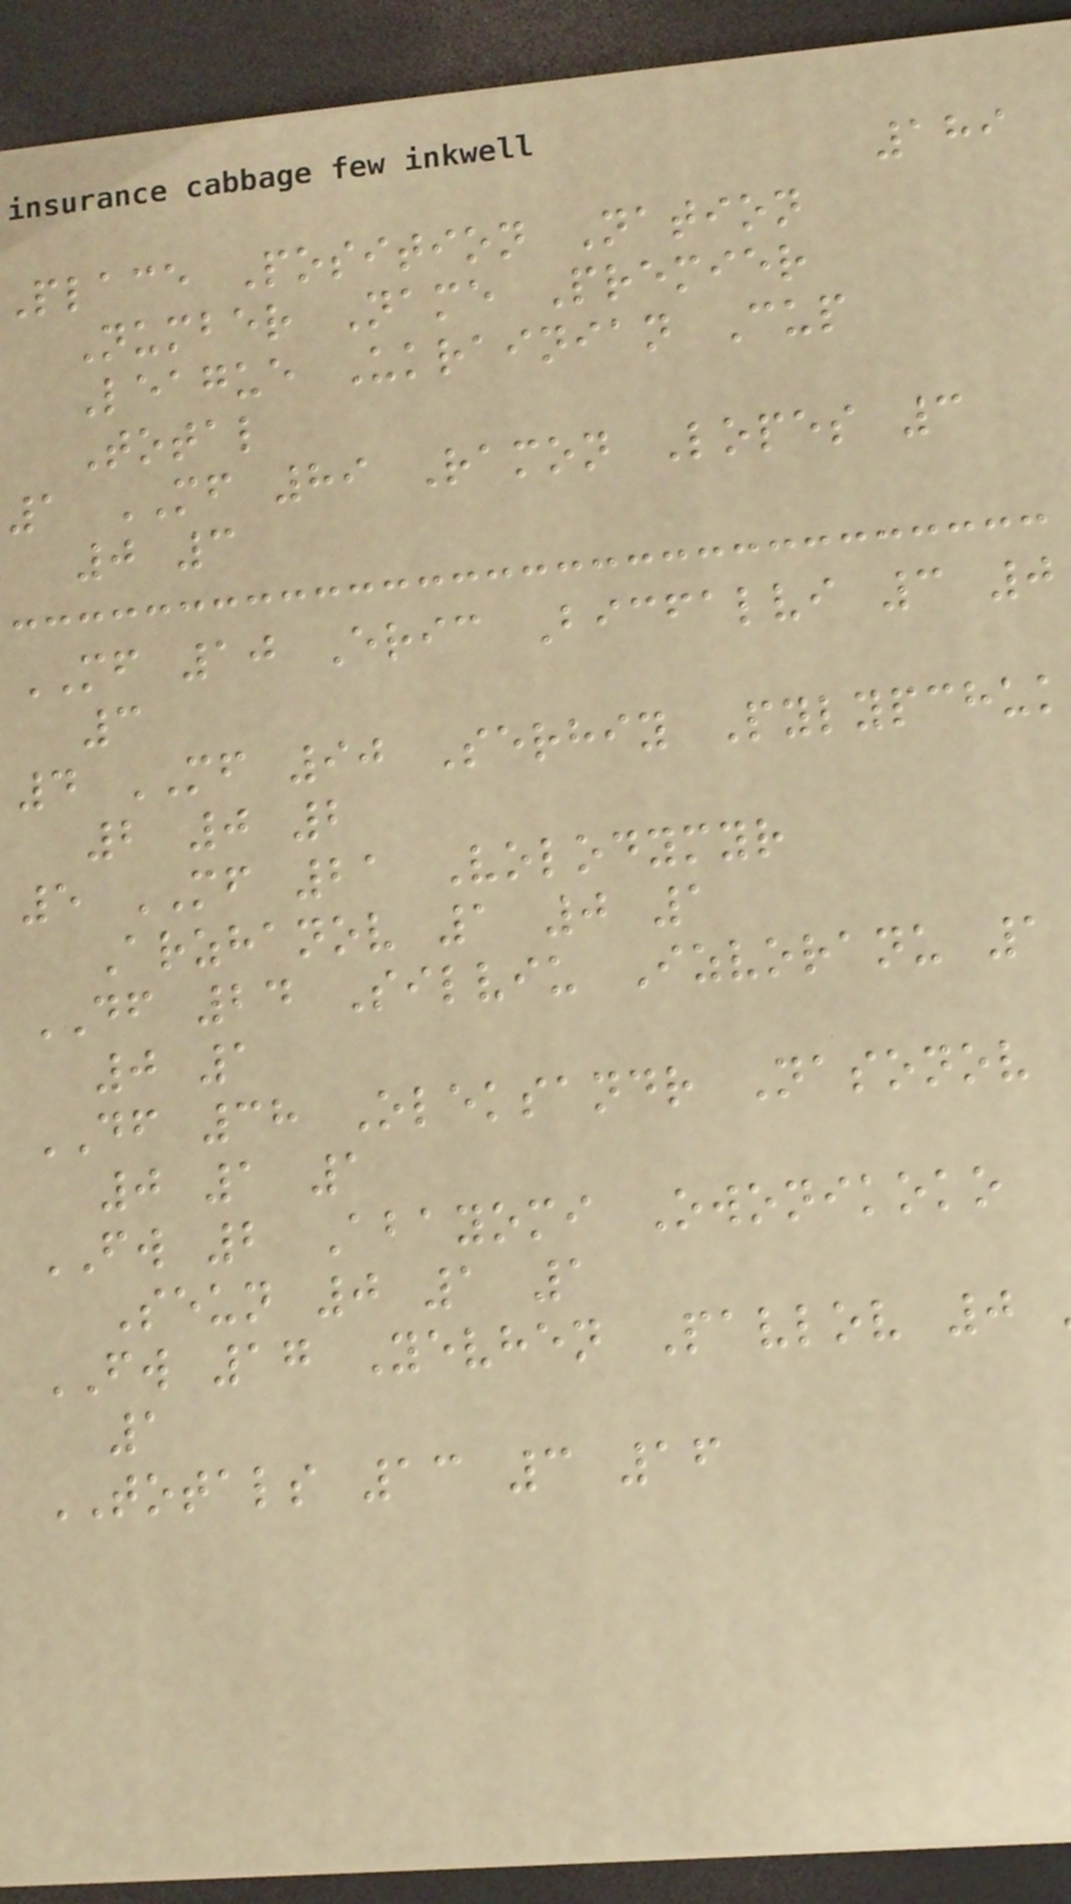189
Place Position Nation
Number Name Premier
League Ukrainian Cup
Total
1 MF 89 Ramon Lopes 3
0 3
MF 10 Eric Bicfalvi 3 0
3
4 MF 90 Serhiy Pylypchuk
2 0 2
5 MF 21 Volodymyr
Arzhanov 1 0 1
DF 24 Silviu Izvoranu 1
0 1
DF 38 Oleksandr Nasonov
0 1 1
FW 2 Abayomi Owonikoko
Seun 0 1 1
FW 17 Yevhen Pavlov 0
1
TOTALS 13 3 16
